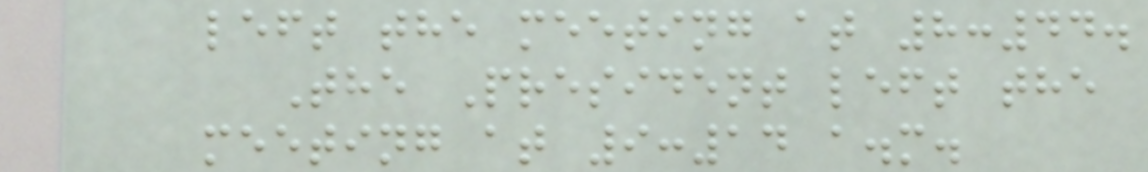left the meeting at 8:44.
The President left the
meeting at 9:14 a.m.
